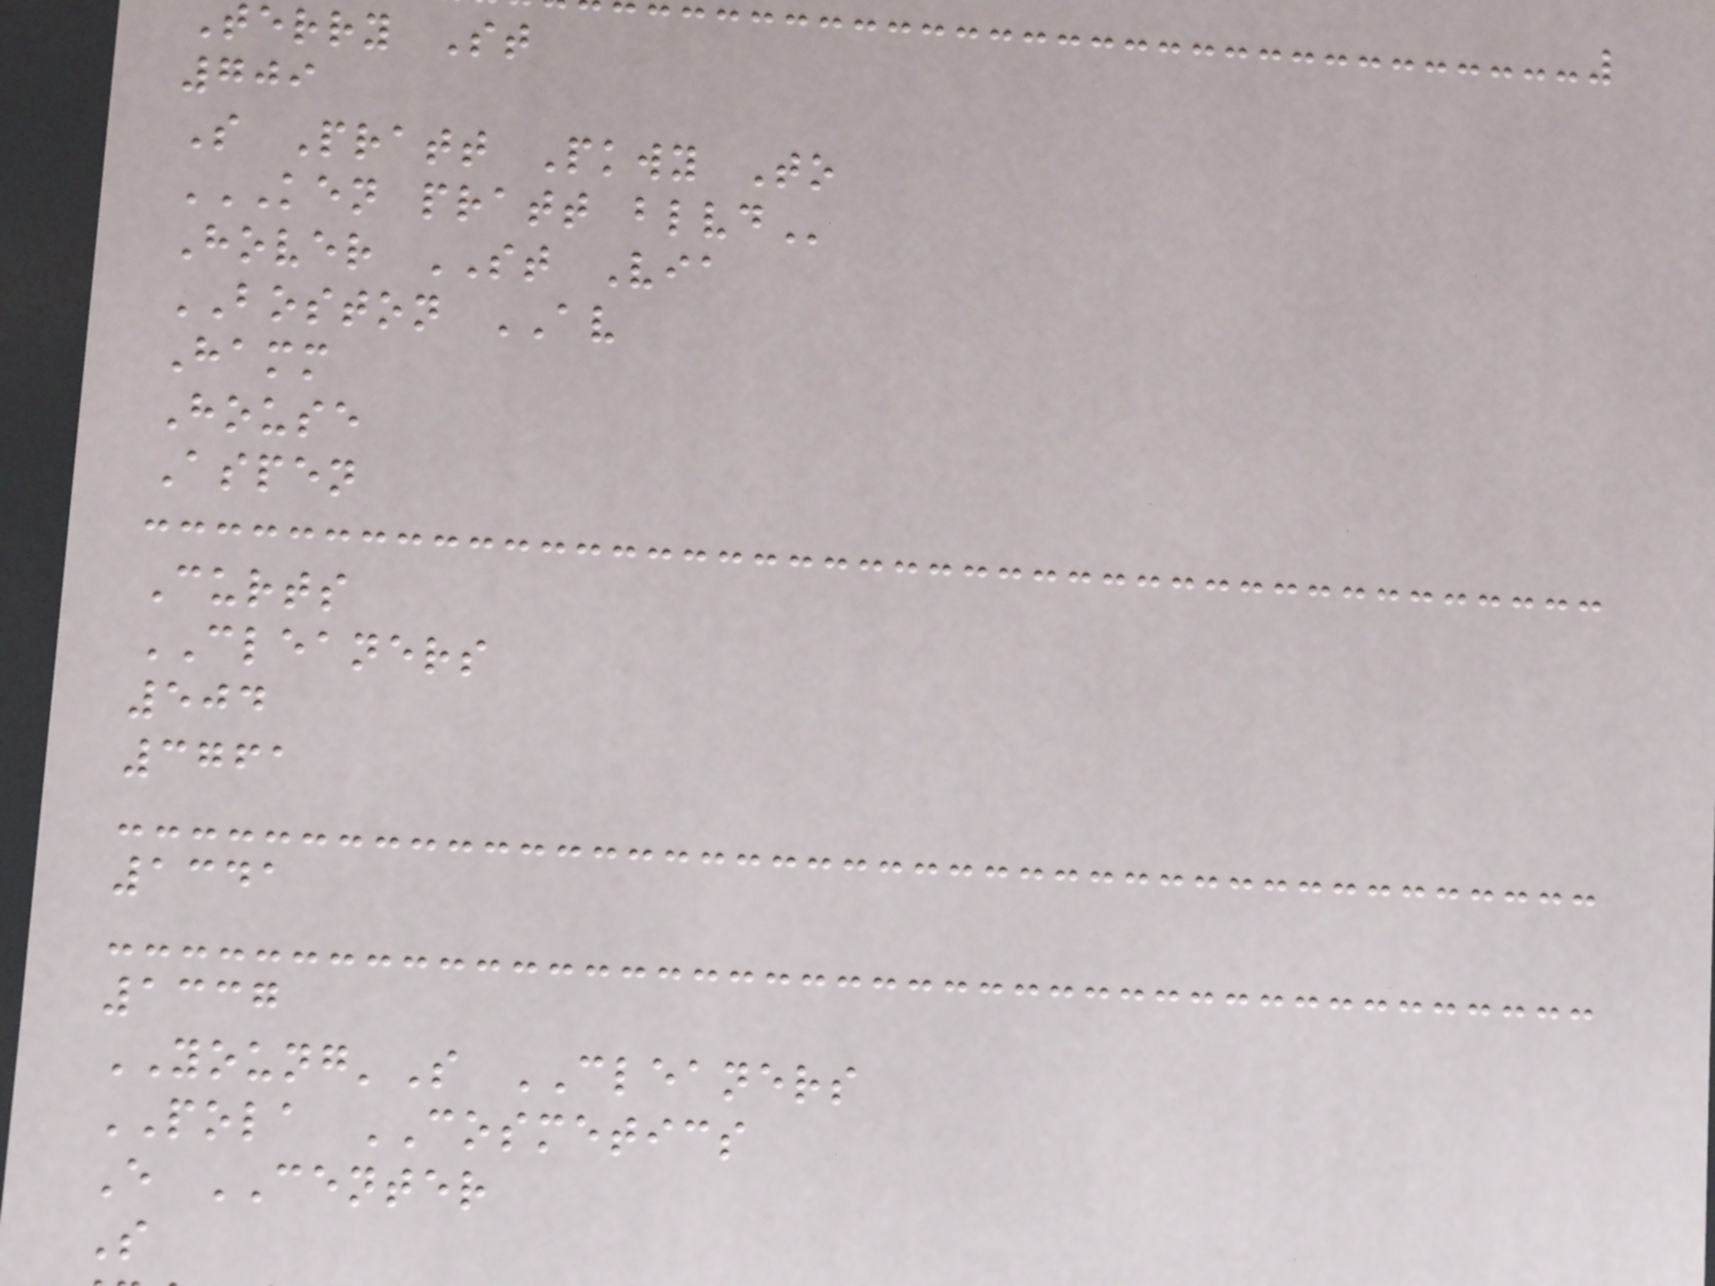terry St
709
S Pratt Pkwy To
KEN PRATT BLVD
Hover ST Via
BOSTON AV
Hamm
House
Aspen
Curts
CLEANERS
504
3761
1341
1337
YOUNG'S CLEANERS
POLA COSMETICS
E CENTER
S
